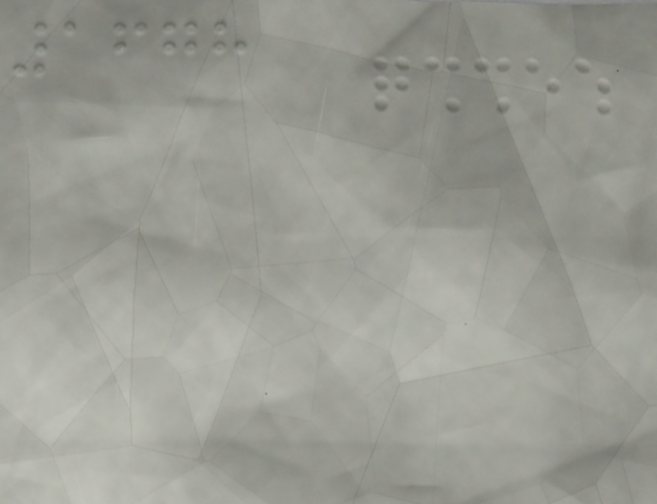1678
